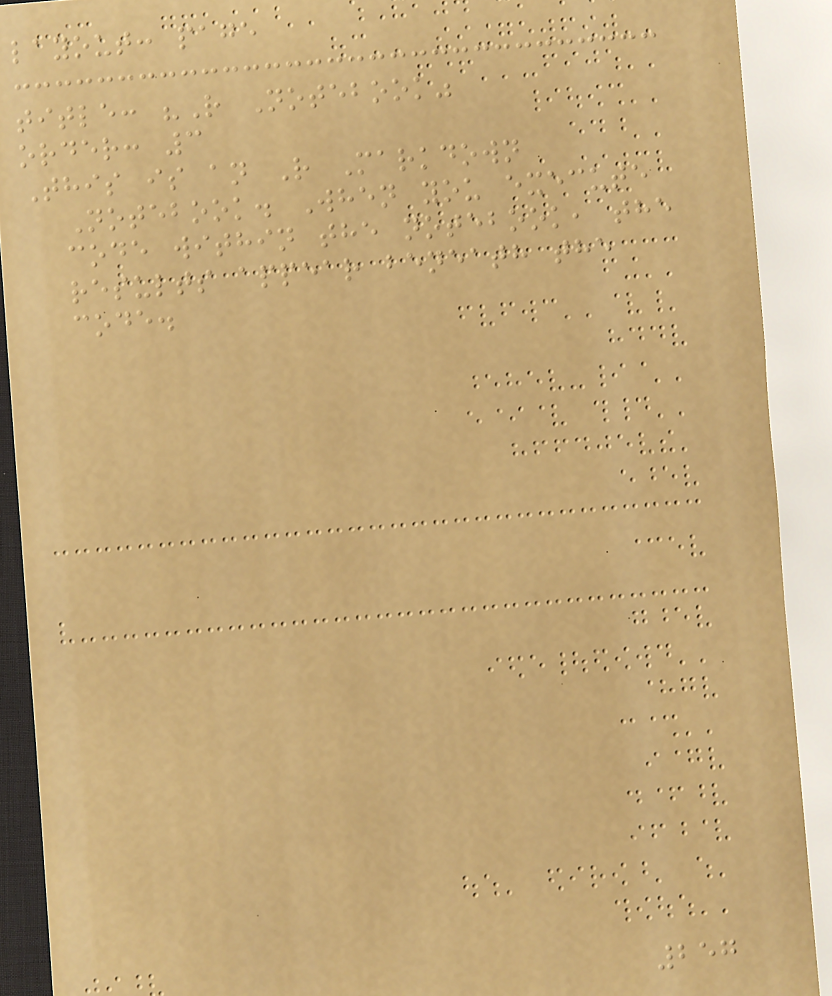layout: page
title: "R Notebook"
order: 3
This is an R Markdown
Notebook. When you execute
code within the notebook, the
results appear beneath the
code.
257
